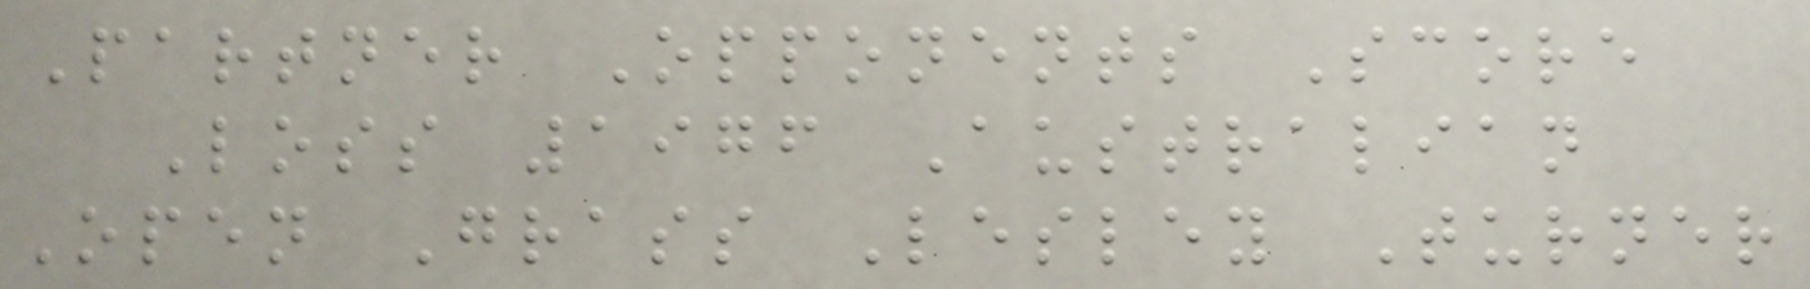Partner Opponents Score
Loss 1976 Australian
Open Grass Lesley Turner
